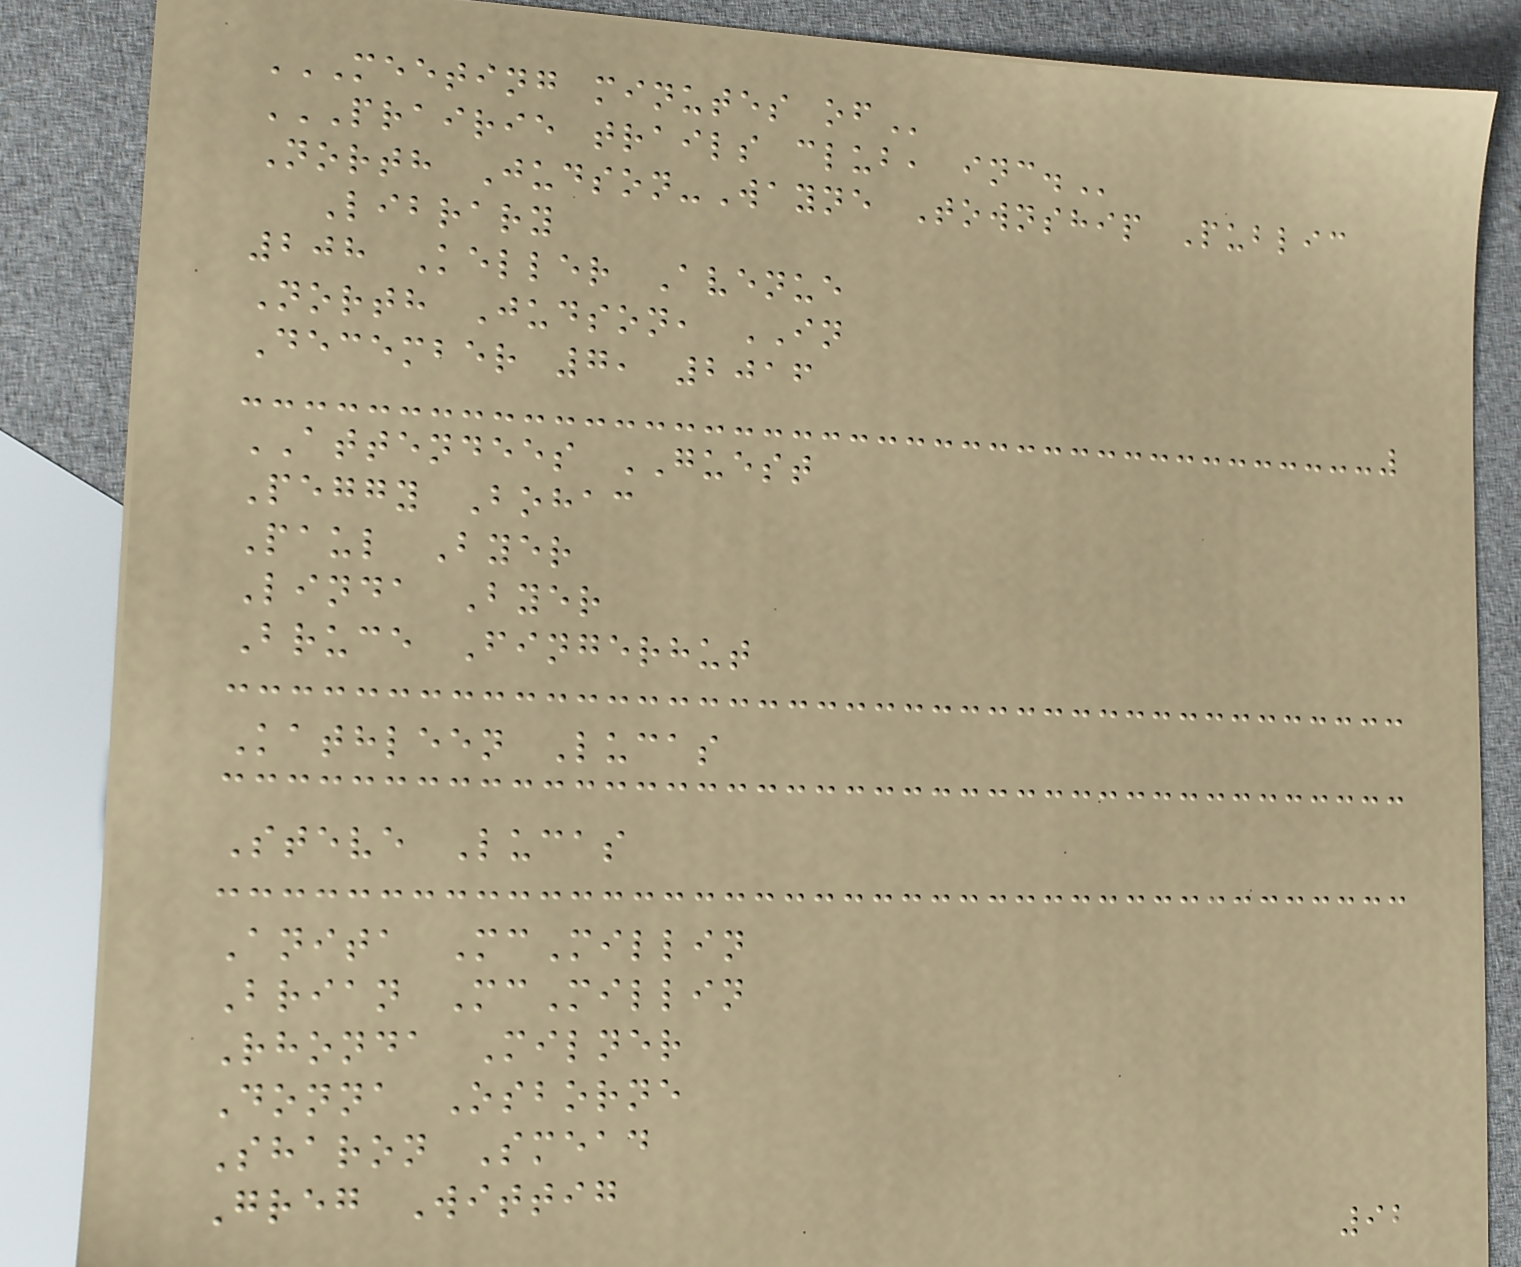MEETING MINUTES OF
PRAIRIE TRAILS CLUB, INC.
North Judson-Wayne Township Public
Library
208 Keller Avenue
North Judson, IN
December 7, 2016
ATTENDEES GUEST
Peggy Bohac
Paul Byer
Linda Byer
Bruce Fingerhut
Kathleen Lucas
Steve Lucas
Anita McMillin
Brian McMillin
Rhonda Milner
Donna Osborne
Sharon Smead
Greg Wittig
92
